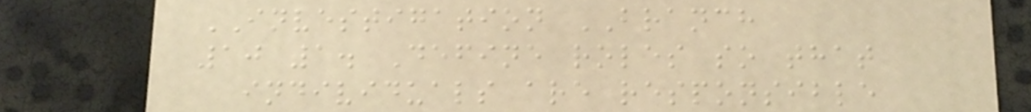INVESTIGATION BRANCH
10 1. Define roles so that
individuals are responsible
